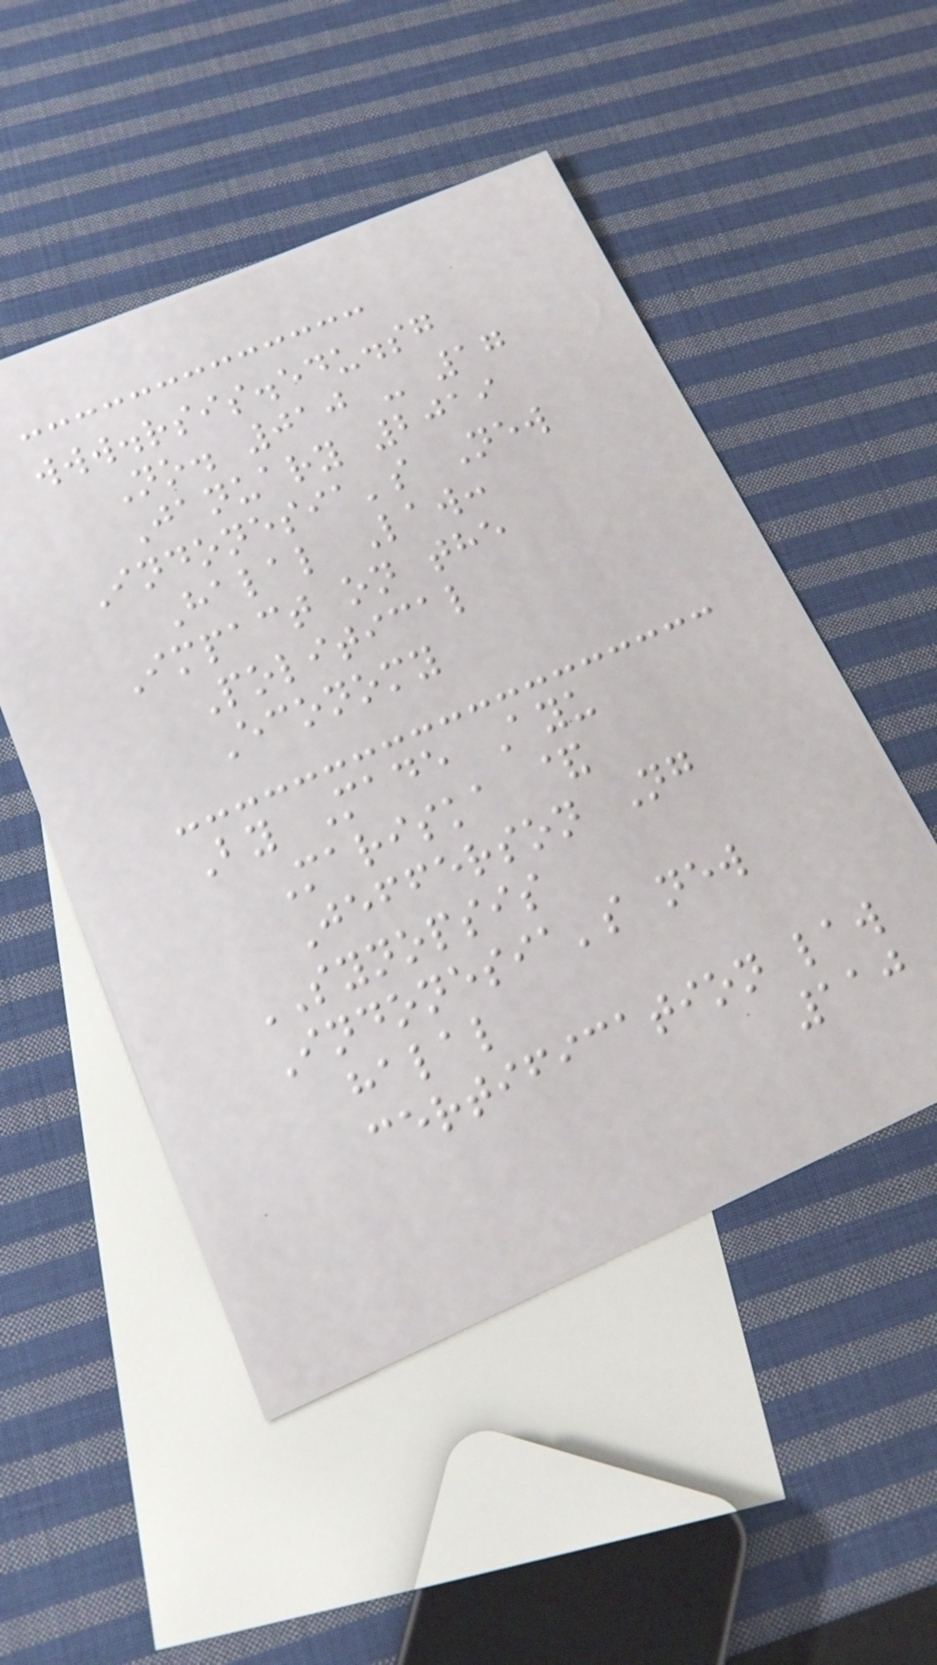www.rsis.edu.sg
No. 010 - 17
January 2019
Indonesia's New
Halal Law:
Impact on the
Political
Economy
By Made Ayu
Mariska &
Jefferson Ng
SYNOPSIS
Indonesia's new
halal
certification law
110
